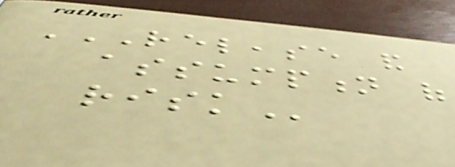RELEASE AND
ASSUMPTION OF
RISK
